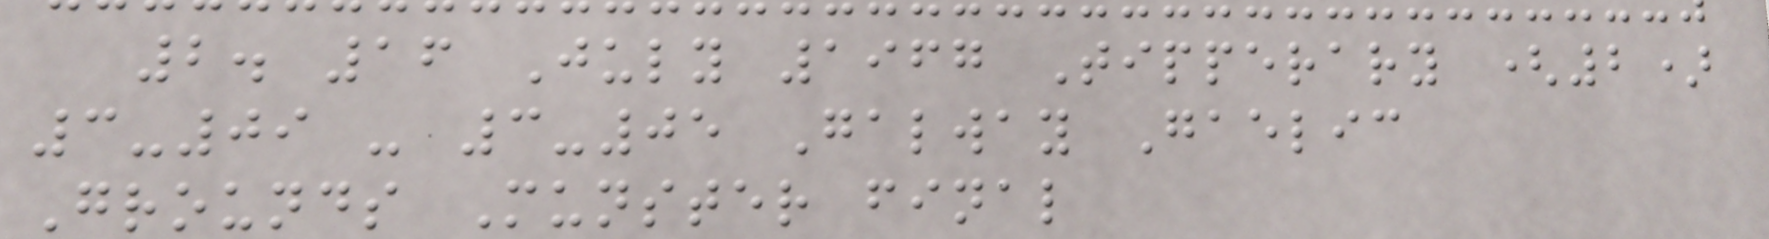2. 16 July 1967 Tipperary (2)
3-09 - 3-05 Galway Gaelic
Grounds Munster final
